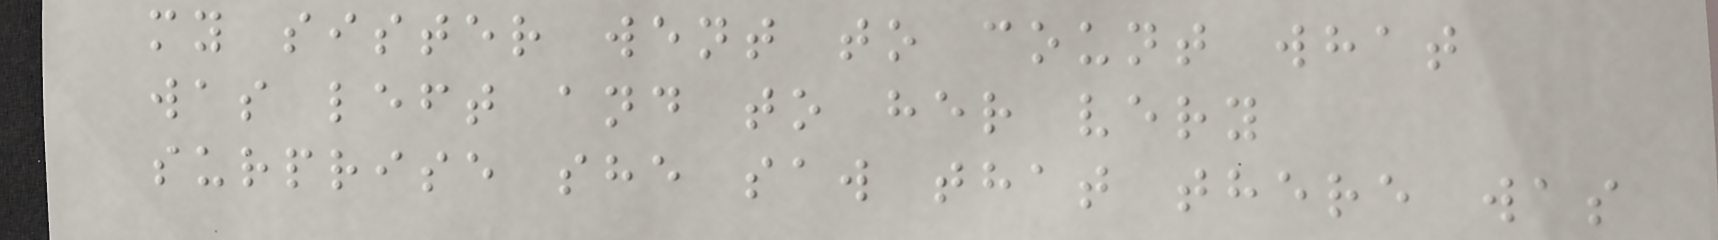my sister went to count what
was left and to her very
surprise she saw that there was
